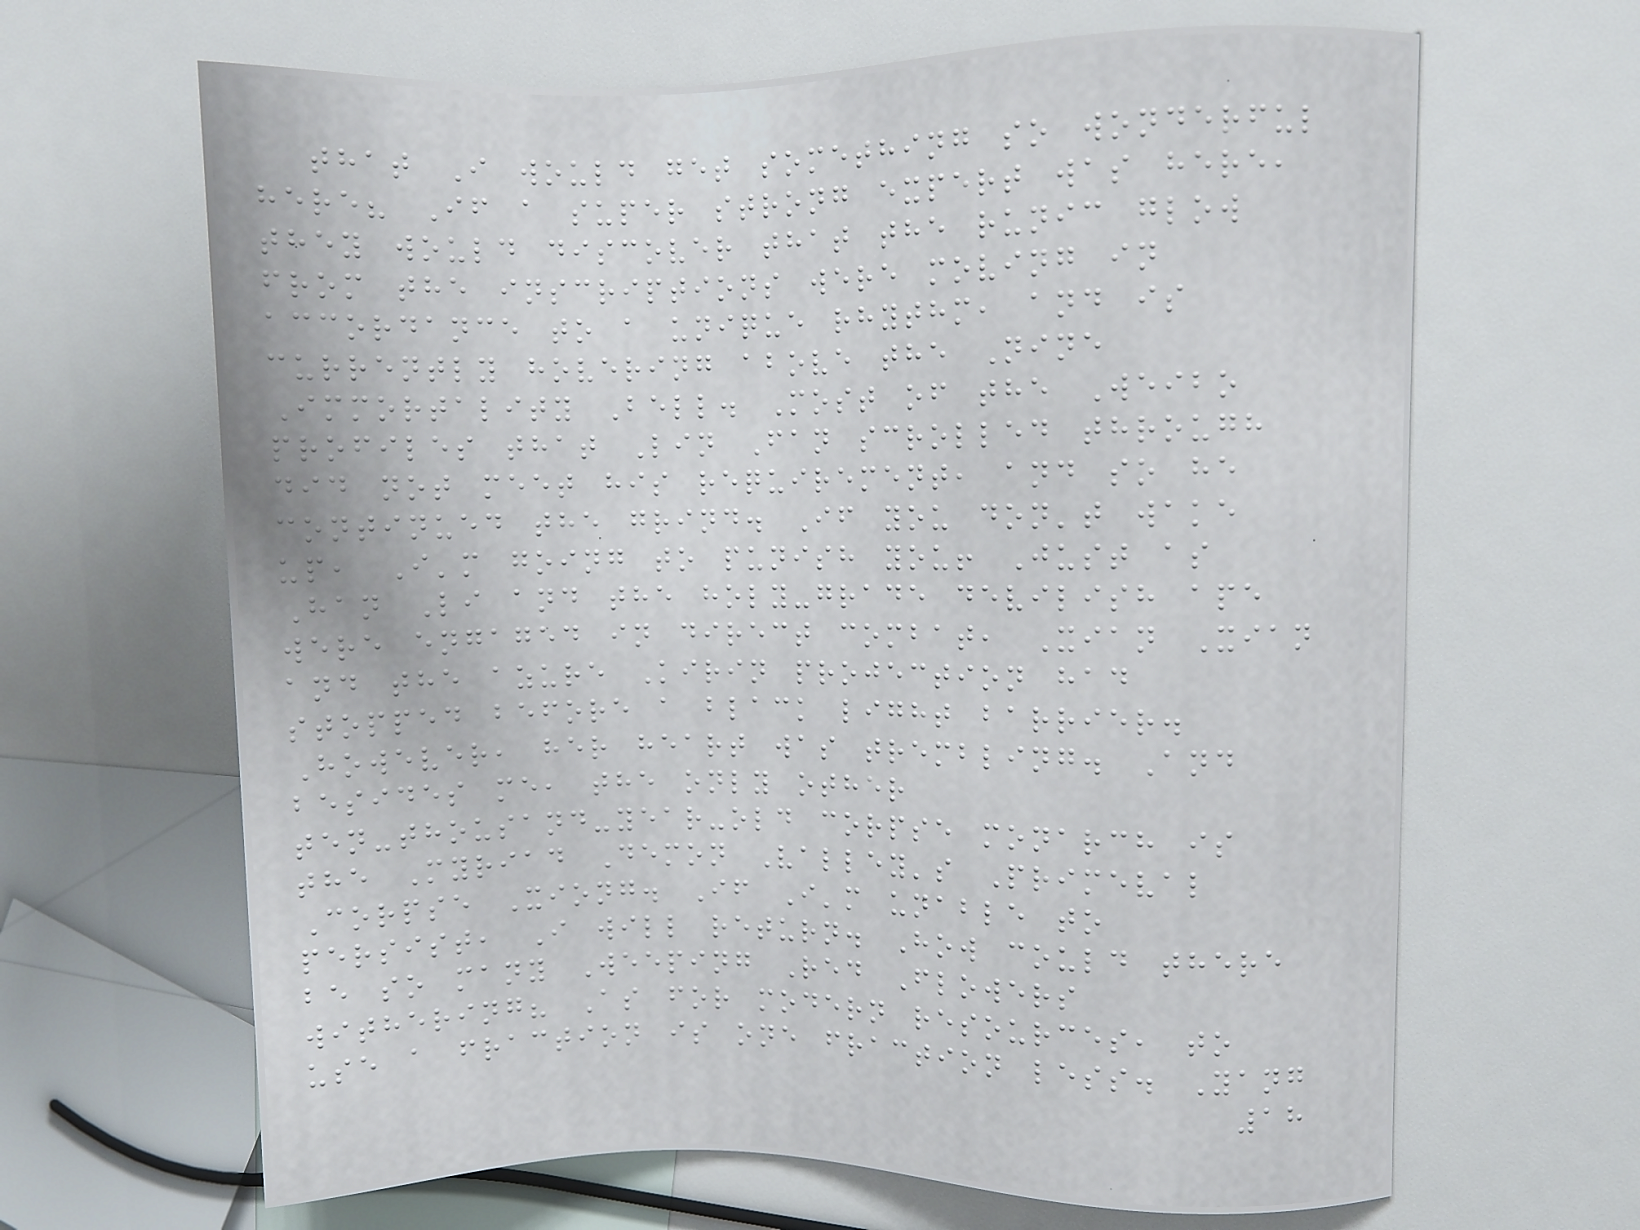that I would get something so wonderful
here? If a super strong expert was here,
they would discover that the runic glow
from the inscriptions were moving in
accordance to a unique rhythm, and is
currently hovering above the Nine
Immortality Bell. Most of the Weibo
profiles that Lin Fan scrolled through
did not meet his requirement, and so he
continued the grind. If you don't wake
up, I'm going to punish you! Just as
Han Li and the holy-grade devilish ape
were engaged in direct combat, Xian Xian
and the azure Kirin projection had
stopped before a black light barrier.
However, her heart was trembling. And
besides me, the only other
ten-thousand-year-old corpse monarch is
the Myriad Demon Valley's Primeval
Corpse Xiong. If I'm unable to
persist, I will return. How could there
be so many Weeping Red Flowers
withering? As for modern resources, to
use a fraction is one fraction less. Yang
18
